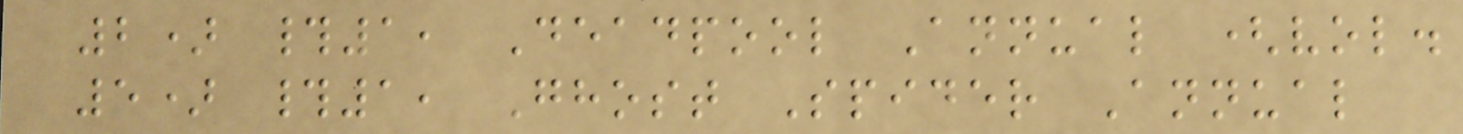2) #1, Deadpool Annual (vol.
5) #1, Ghost Spider Annual
